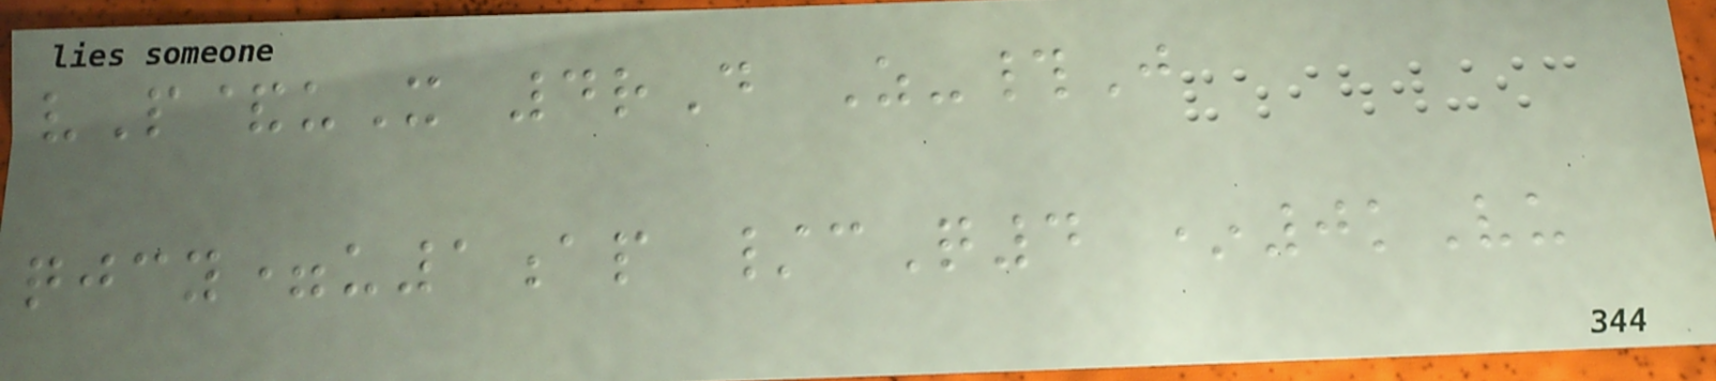vP&uX 4rD Z-#J
qjcy=u1ap /cQ4 *0kVu
